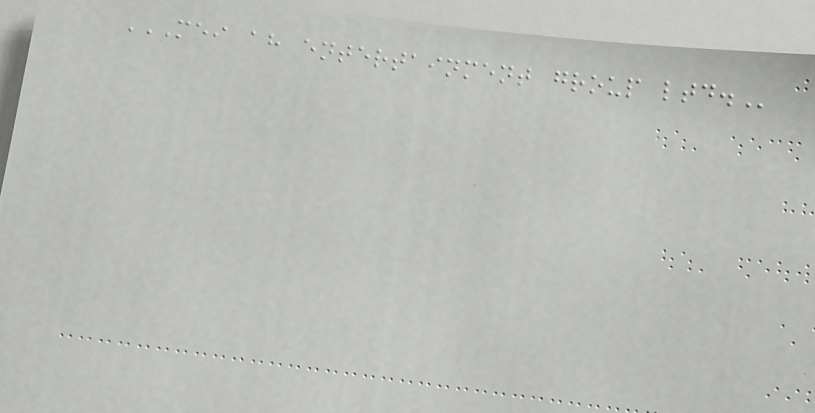MEI AH ENTERTAINMENT GROUP LTD.
